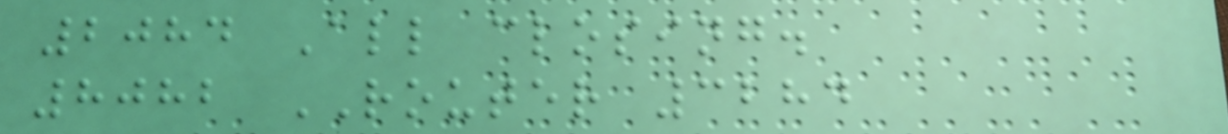2084 All closing.
8082 ROUTER 3284
